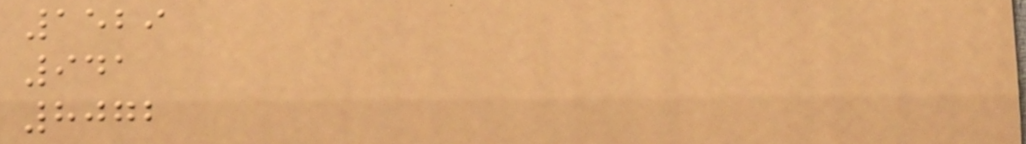1529
941
8072
